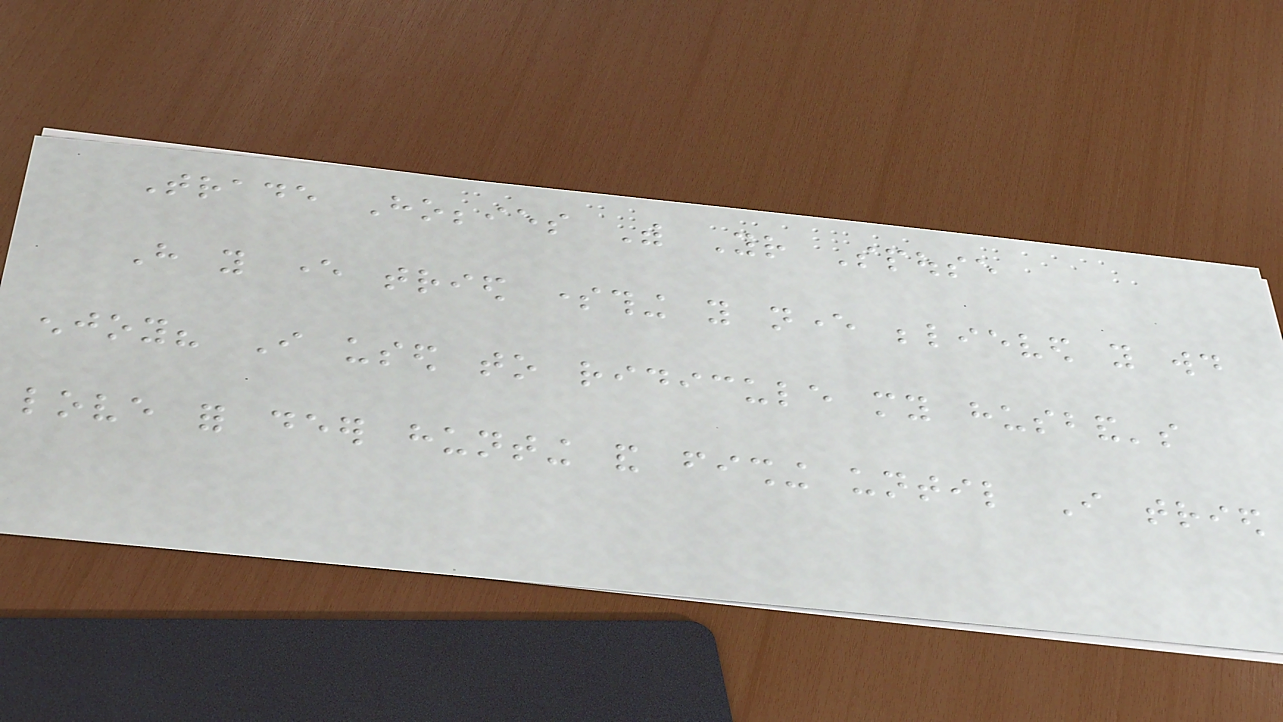Trade Hobbies With Your Spouse
Have you ever tried something you never believed you would
enjoy? I used to ridicule my husband's
love for deer hunting and fishing until I tried
